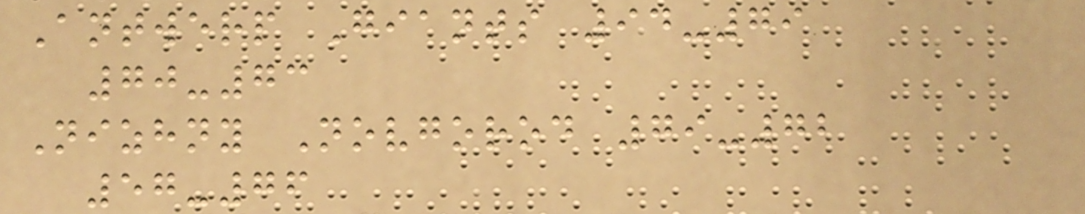Antwerp Giants 94-79
70-73
Nizhny Novgorod 79-72
57-76
